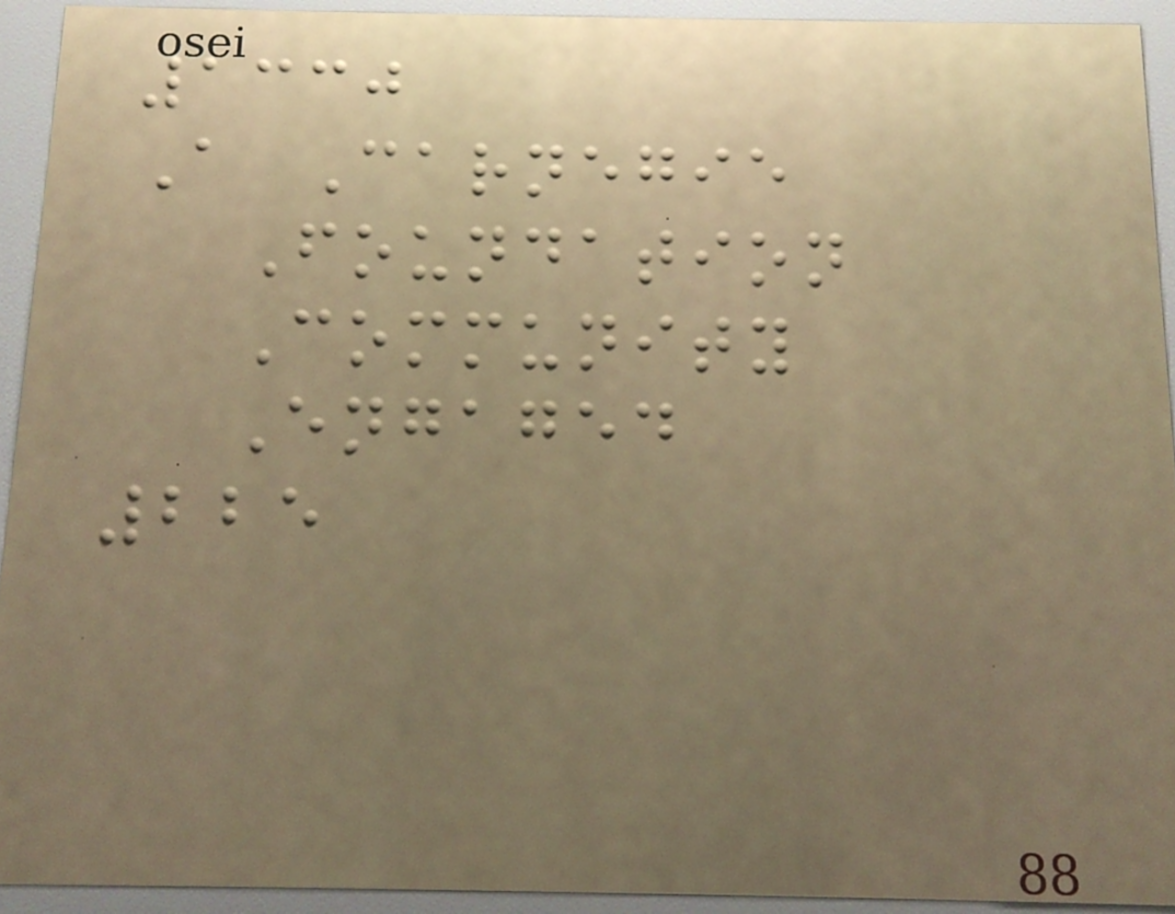1330
A Carnegie
Foundation
Community
Engaged
225
